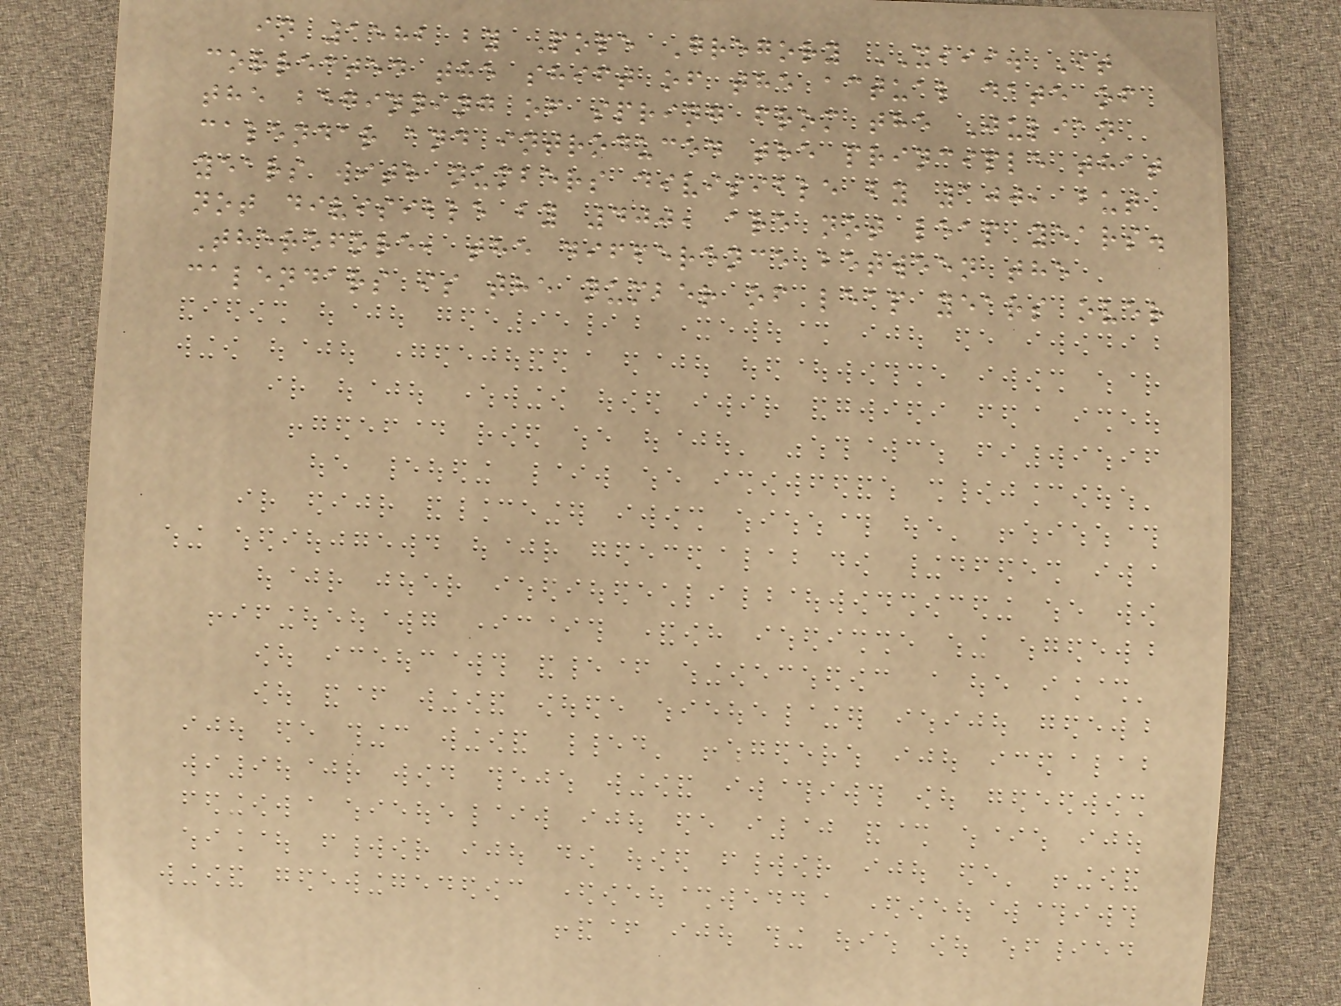in 1582 by Pope Gregory XIII. It
corrected the shift of the actual date of
the beginning of spring from the Julian
calendar and introduced the principle that
years with numbers divisible by 100, but
not divisible by 400, are not leap years.
Therefore, the difference between the
calendars is the number of leap years over
